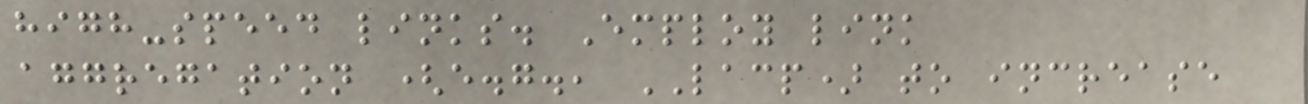high-speed links. Employ link
aggregation (e.g., LACP) to increase
